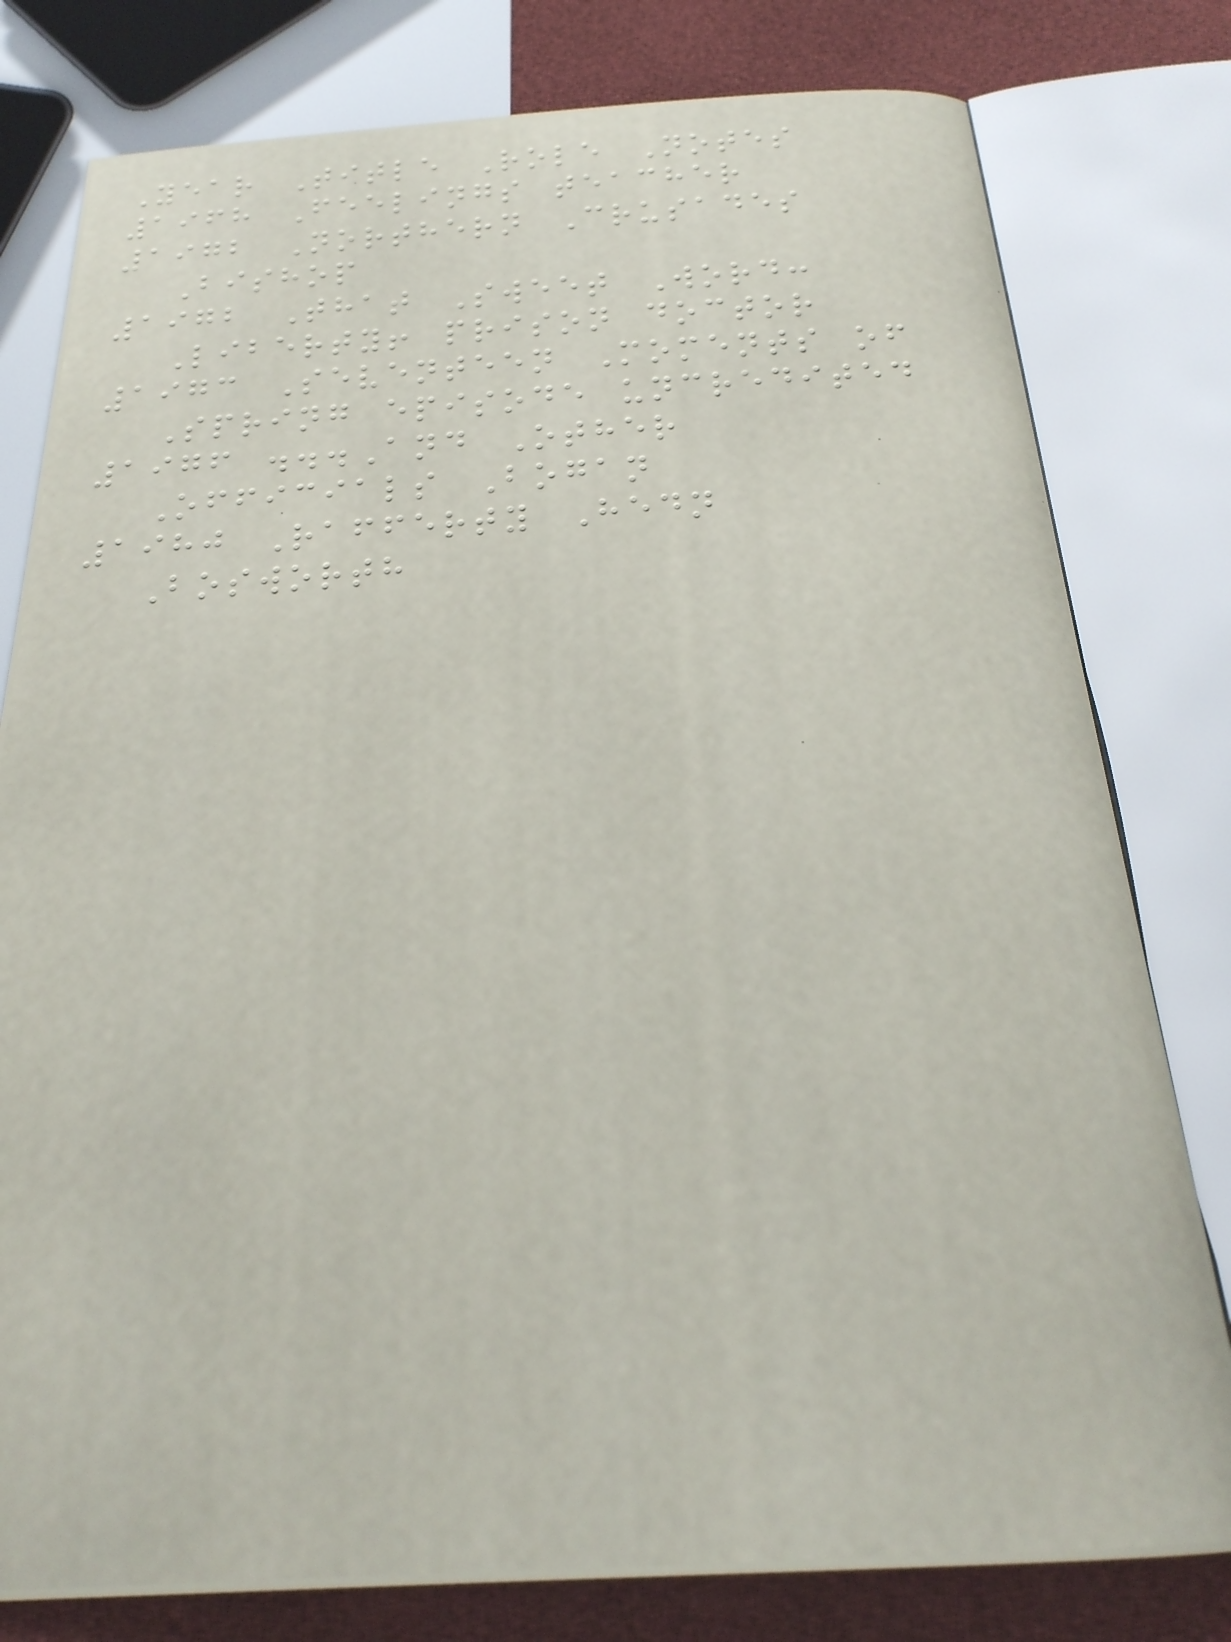Year Title Role Notes
1968 Feelings teacher
1972 Northern Crusades
Bishop
1972 That Sweet Word:
Liberty! prison doctor
1973 Seventeen Moments of
Spring episode uncredited
1976 ...And Other
Officials Bogan
1980 Rafferty Hedn
Bosworth
